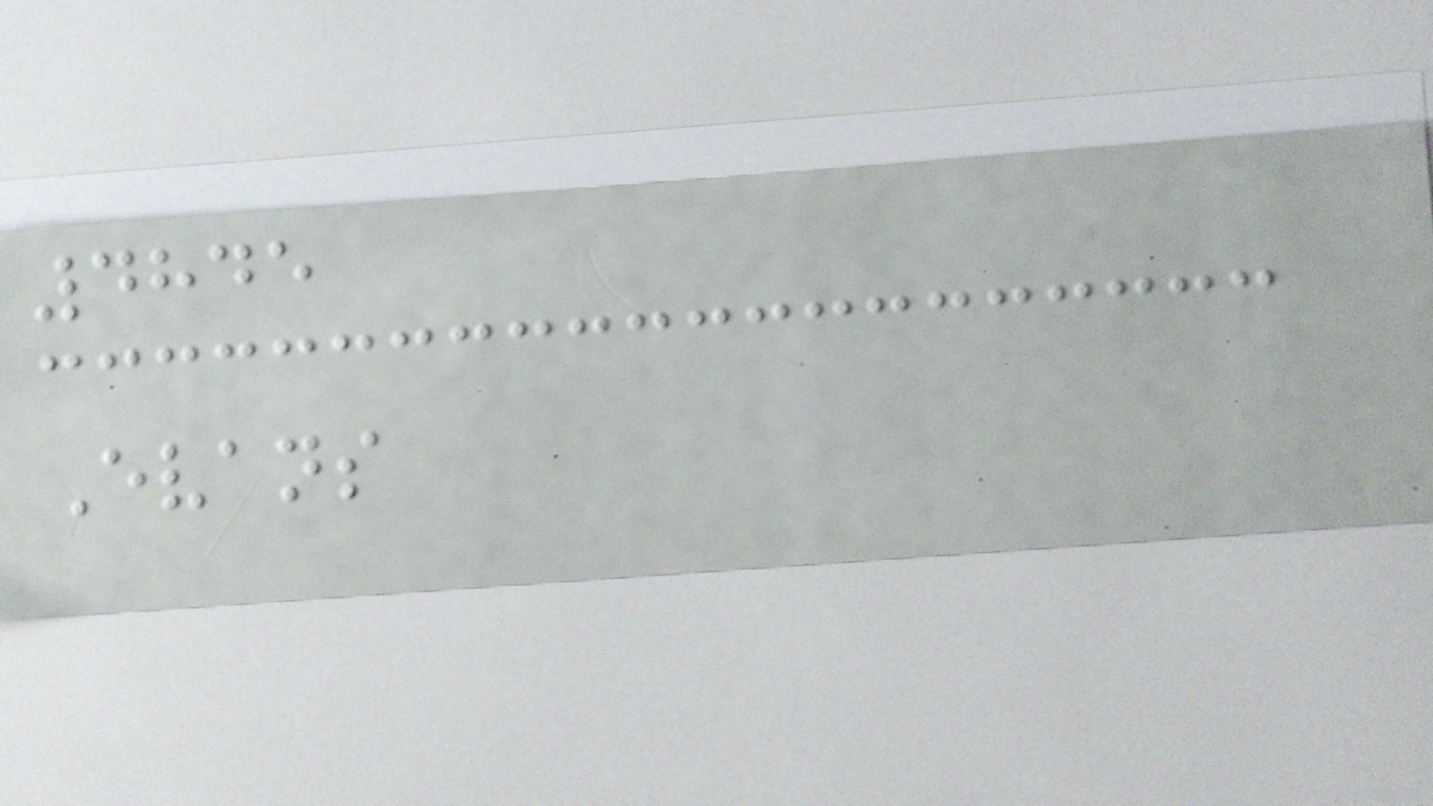4845
Evans
